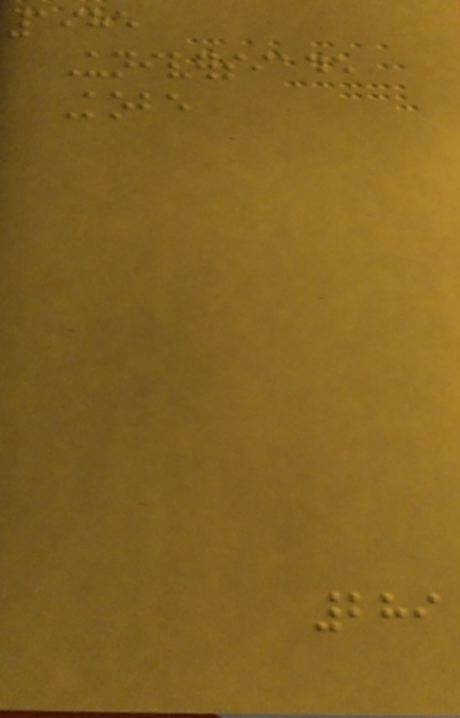1985
Universiade
Kobe
289
